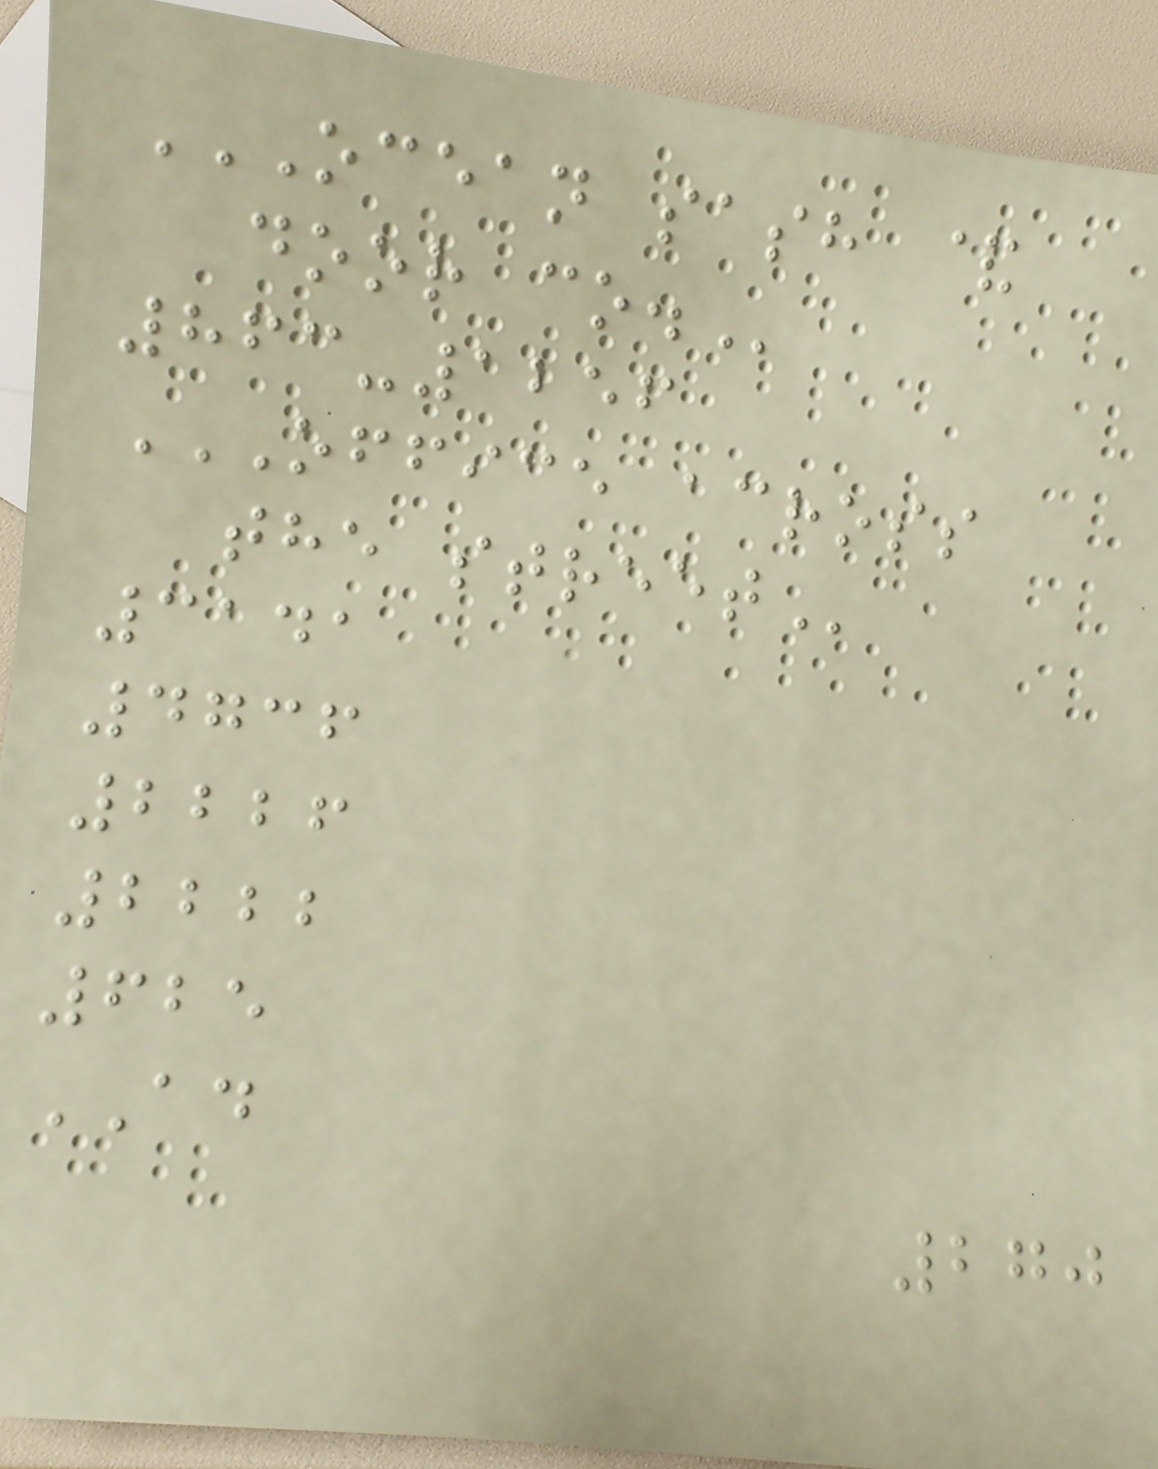OCEAN SASH &
DOOR CO.
863-1256
OFFICE ACROSS
THE STREET
3141
4736
2226
2222
625
AD
270
